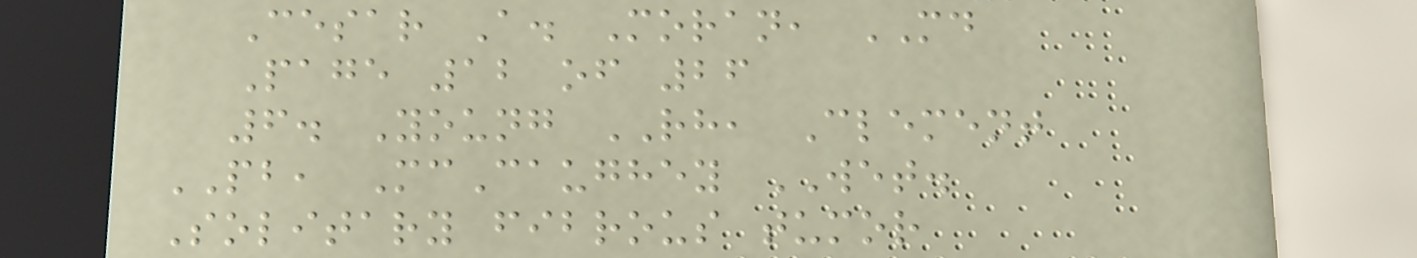Cesar A. Moran, MD
Page 12 of 26
6. Young RH, Clement
PB, McCaughey WET.
Solitary fibrous tumor
